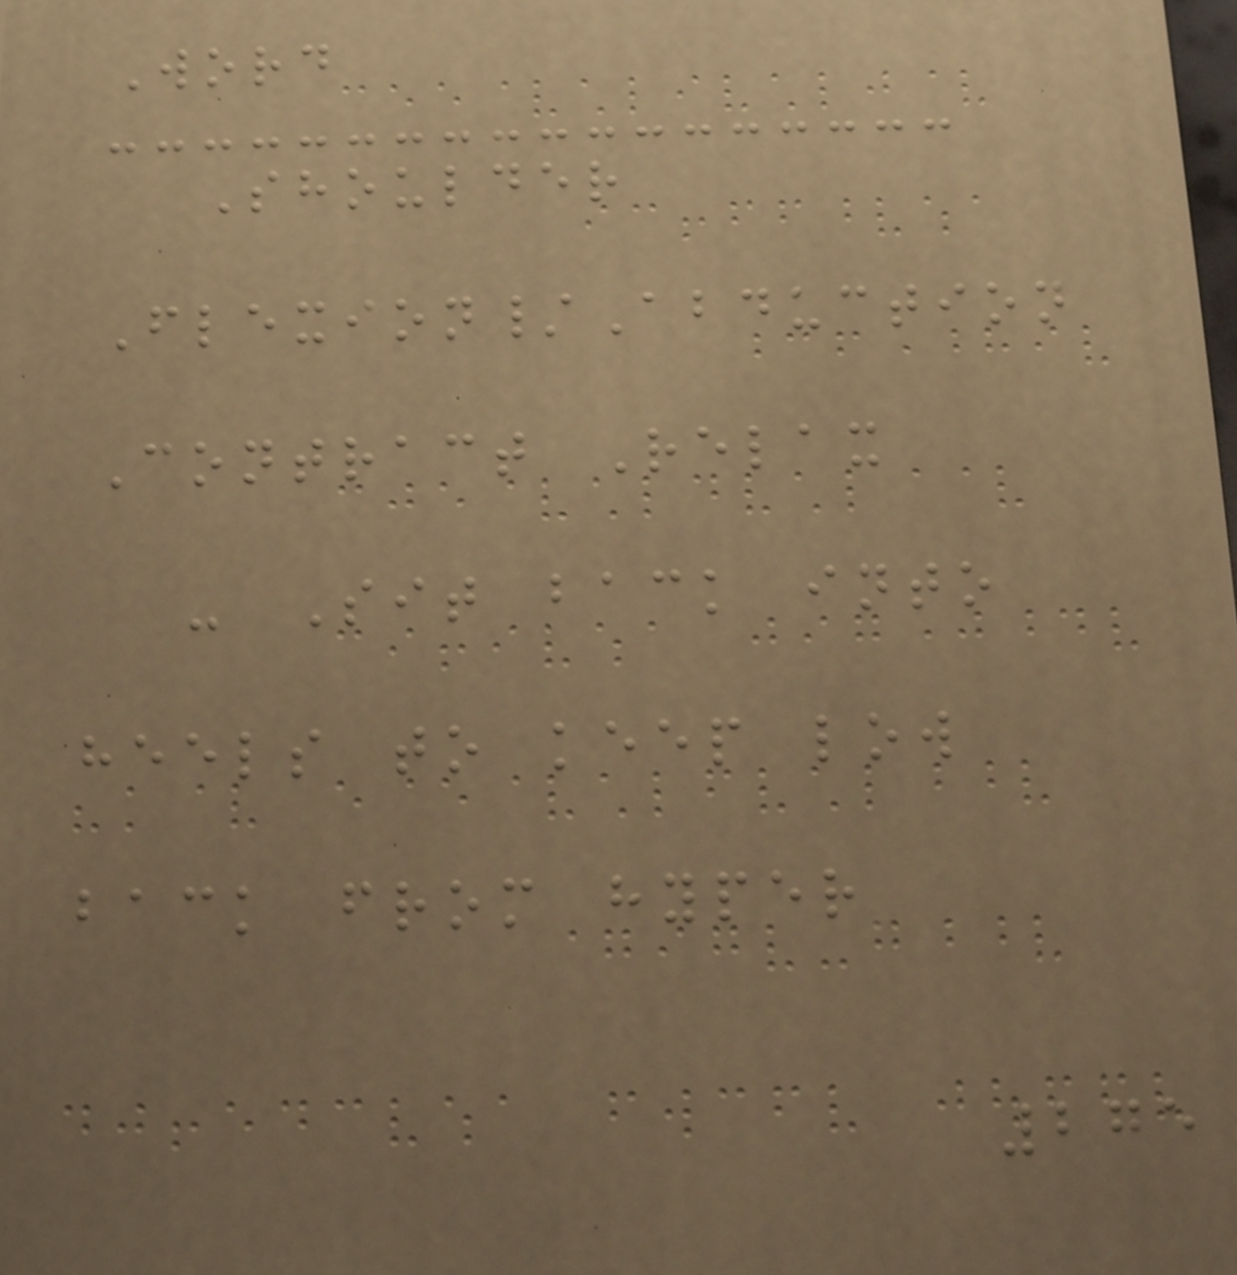Word
Shoulder
Flexion/Abduction
Contract Relax
- Sit back into
heels to keep low
back from hyper
275
